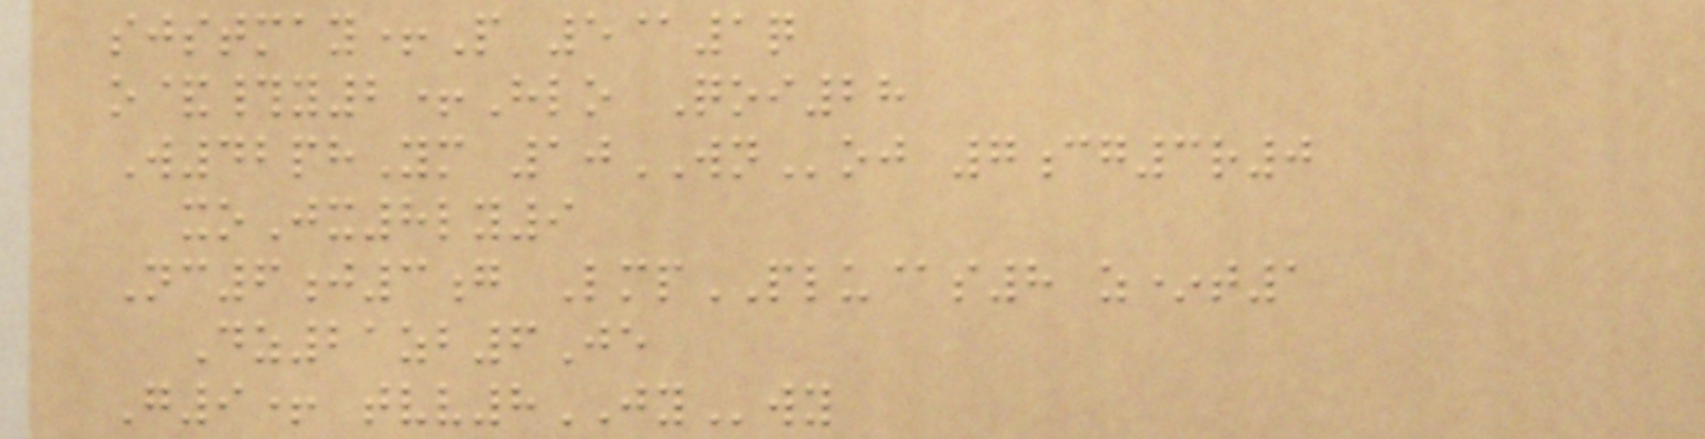sjstmay+P 5@1q
o&#y2+Hlo Qoi28
W42phYm 10WNoj 7cg3r0
xoJx8ly9
Nc6j3g LmpPLU@s8 z*t1
Dz21zb6Je
G9+ tvv8JYwy
